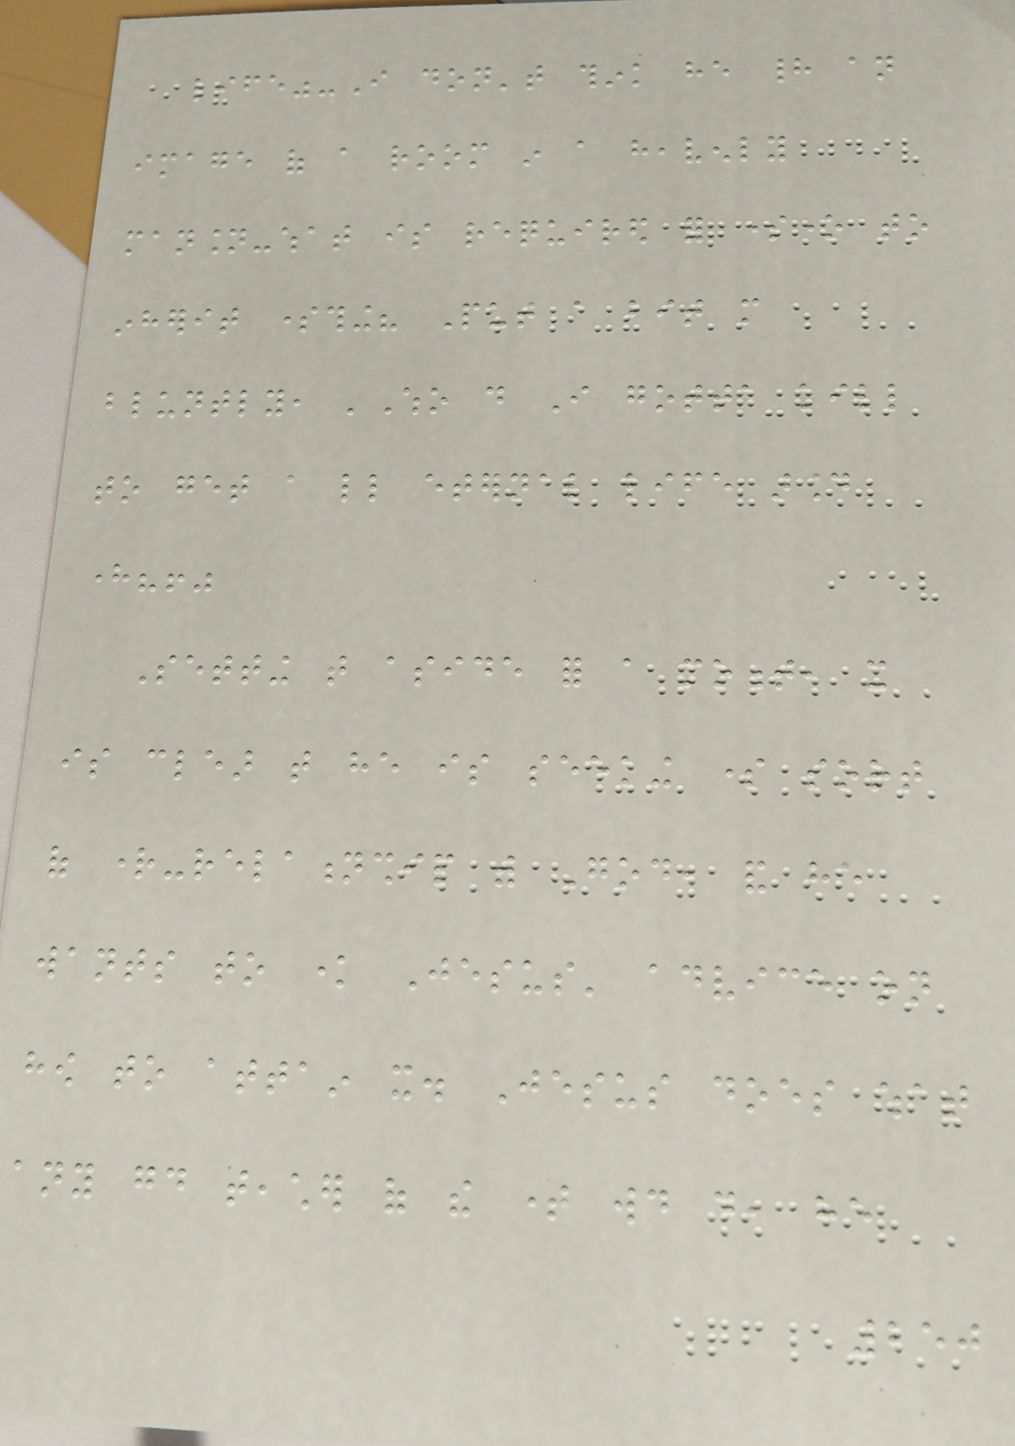life"-I don't think he had an
image of a room in a heavenly
mansion-what is required for someone to
inherit something? Put a bit more
bluntly, 'Who do I gotta kill
to get a little eternal life around
here?!"
Setting that aside for a moment, it
is clear that he is seeking some sort
of right-relationship with God, and he
wants to know Jesus' advice on
how to attain it. Jesus does what
any good teacher of the time would do, he
250
